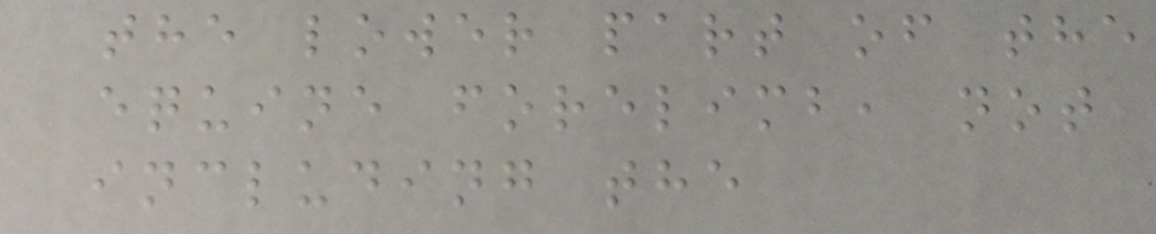the lower part of the
equine forelimb, not
including the
